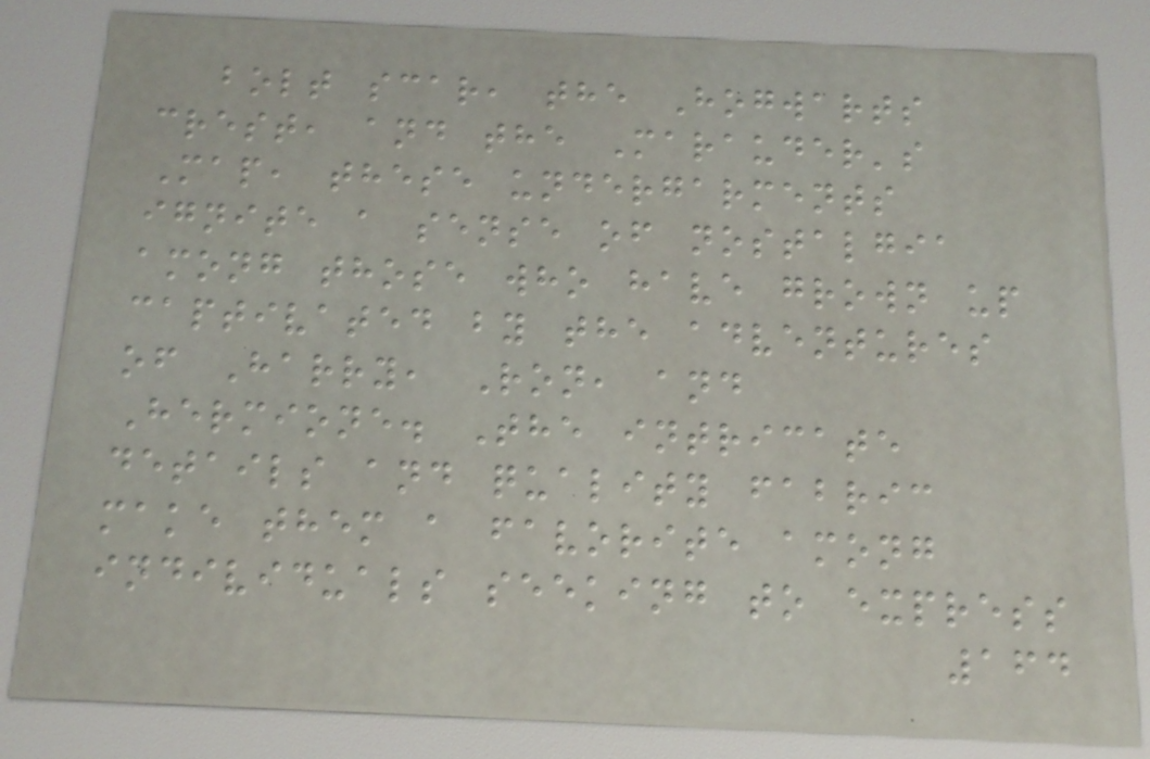bolt scar, the Hogwarts
crest, and the Marauder's
Map, these undergarments
ignite a sense of nostalgia
among those who have grown up
captivated by the adventures
of Harry, Ron, and
Hermione. The intricate
details and quality fabric
make them a favorite among
individuals seeking to express
164
